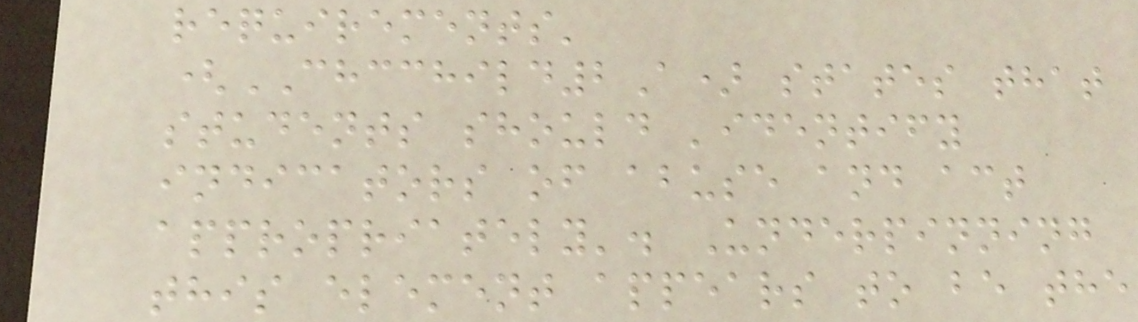requirements'
(CHCCHILD2A) states that
students should 'identify
indicators of abuse and act
appropriately'. Underpinning
this element appears to be the
